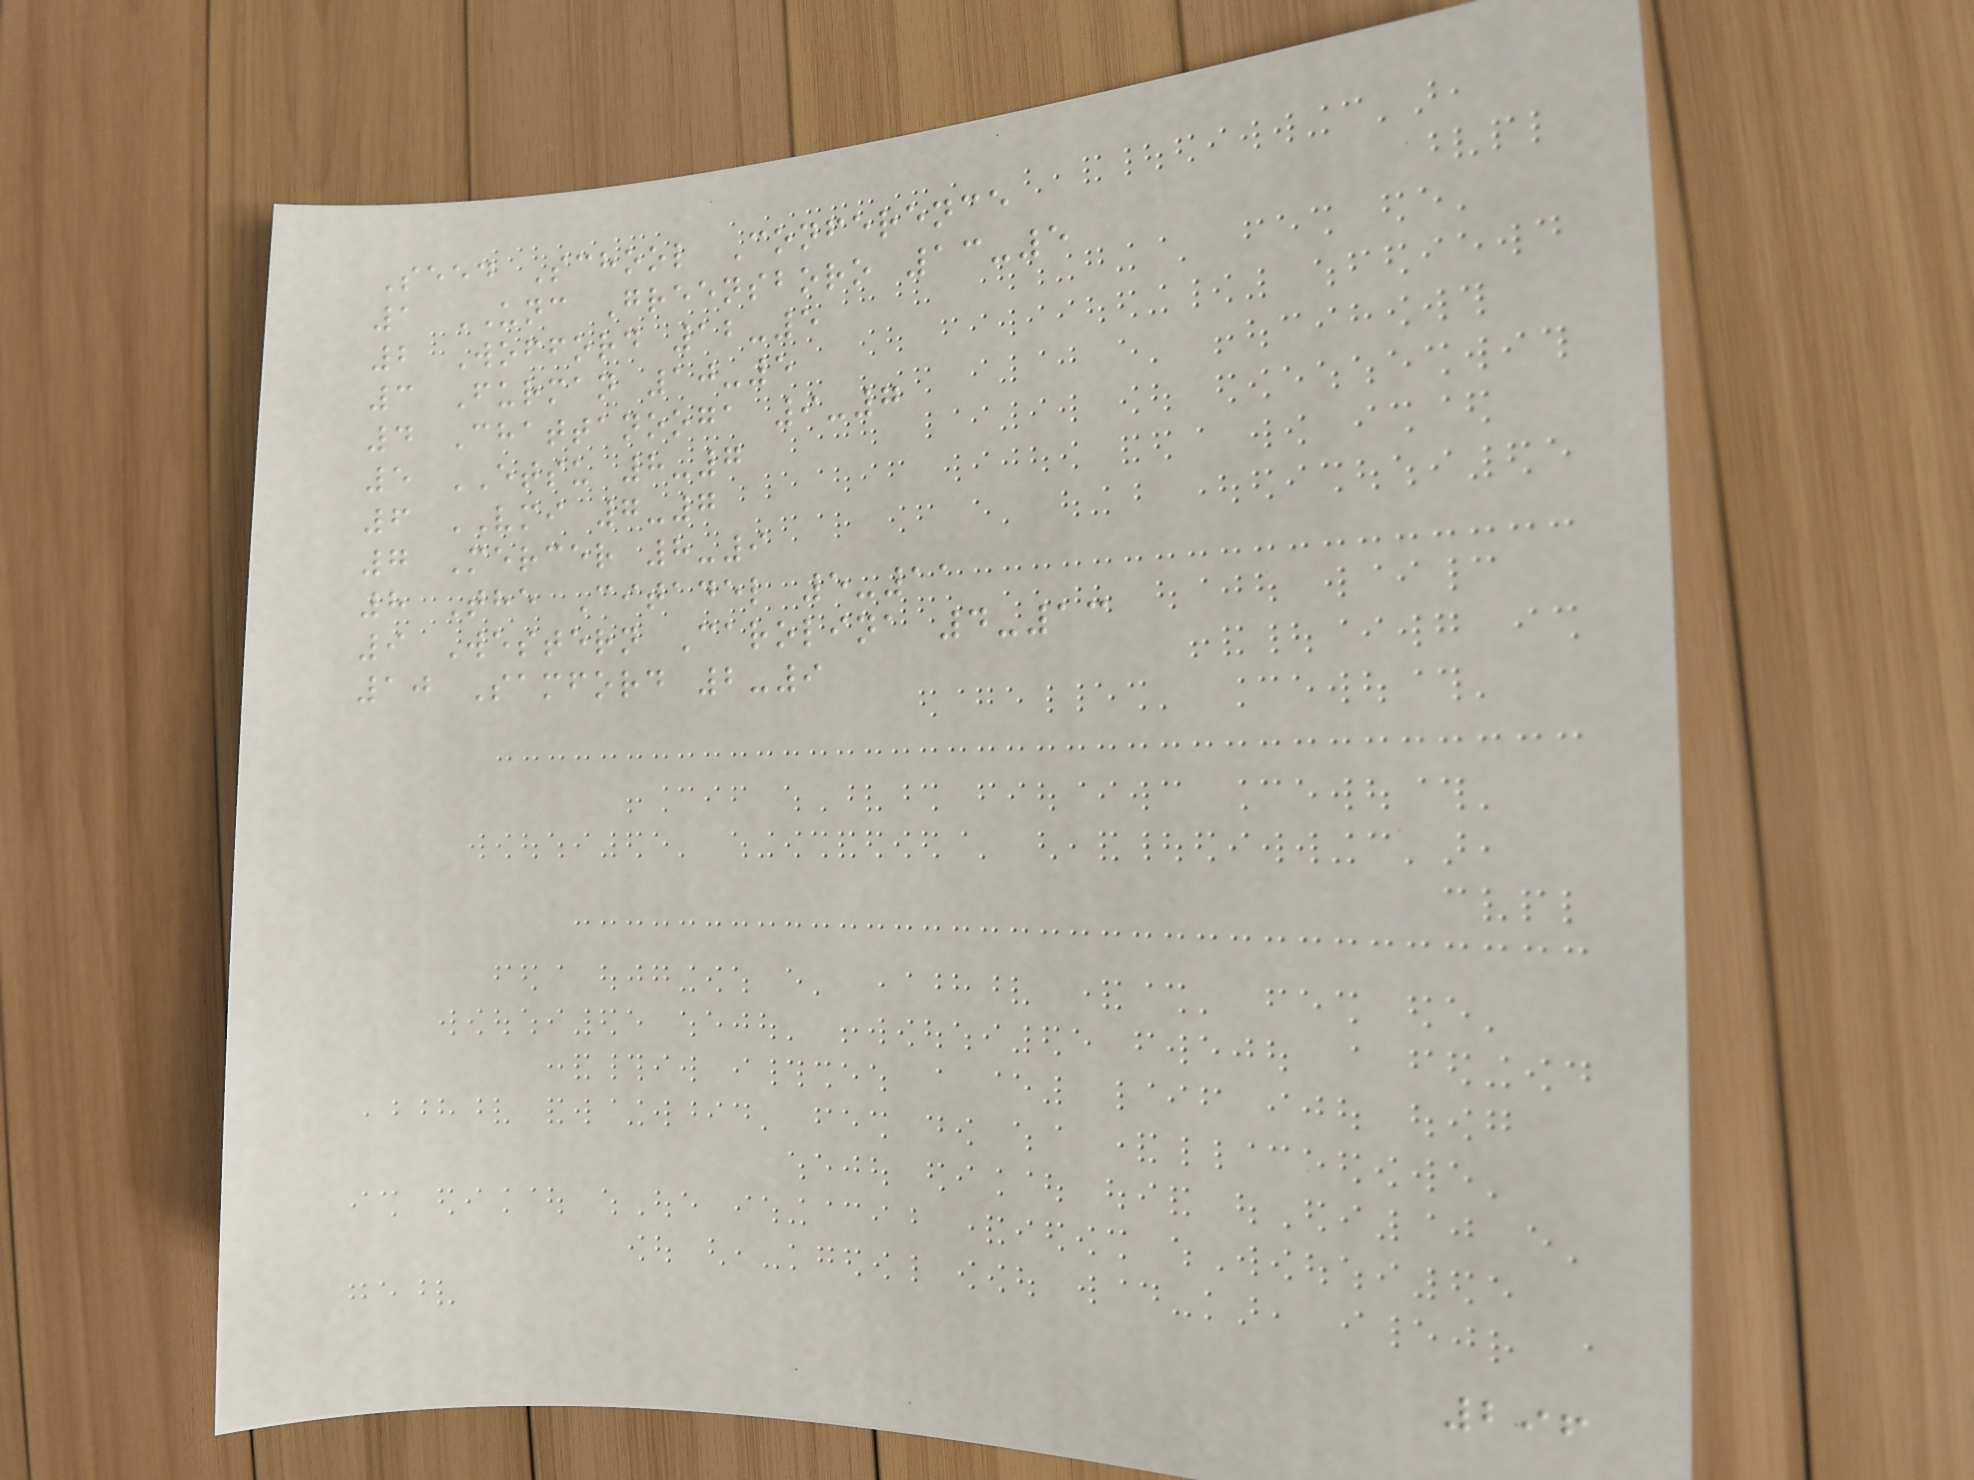Seed School Conference
1 UNC Greensboro 13-5
2 Wofford 12-5
3 Furman 10-5
4 Chattanooga 9-7
5 ETSU 8-7
6 VMI 7-7
7 Mercer 8-9
8 The Citadel 5-11
9 Western Carolina 4-13
10 Samford 2-9
296
